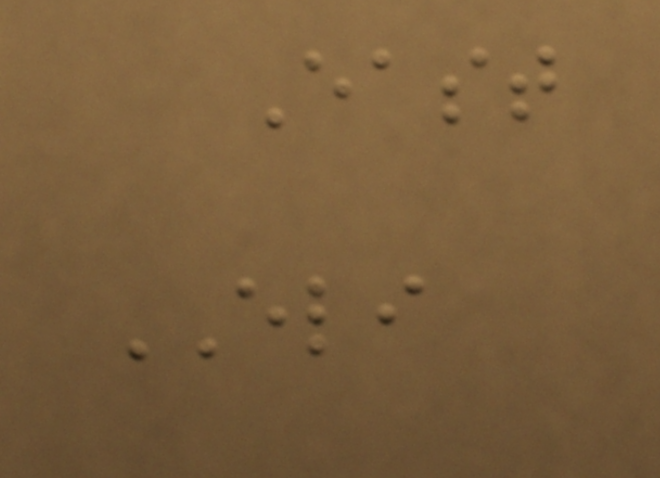East
ELI
